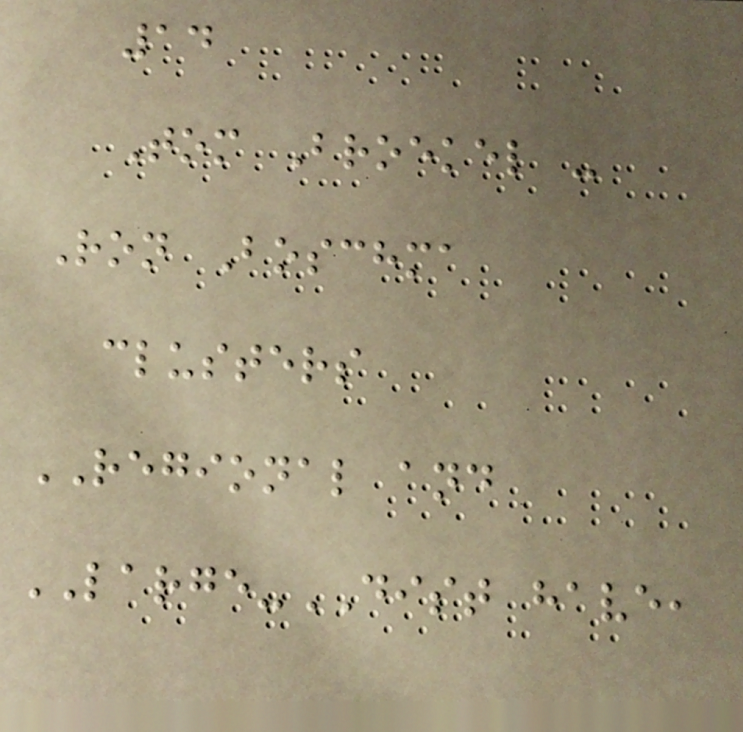14
Tom Broekel -
Ron Boschma
clusters
REGIONAL and
LARGE-DIST have,
